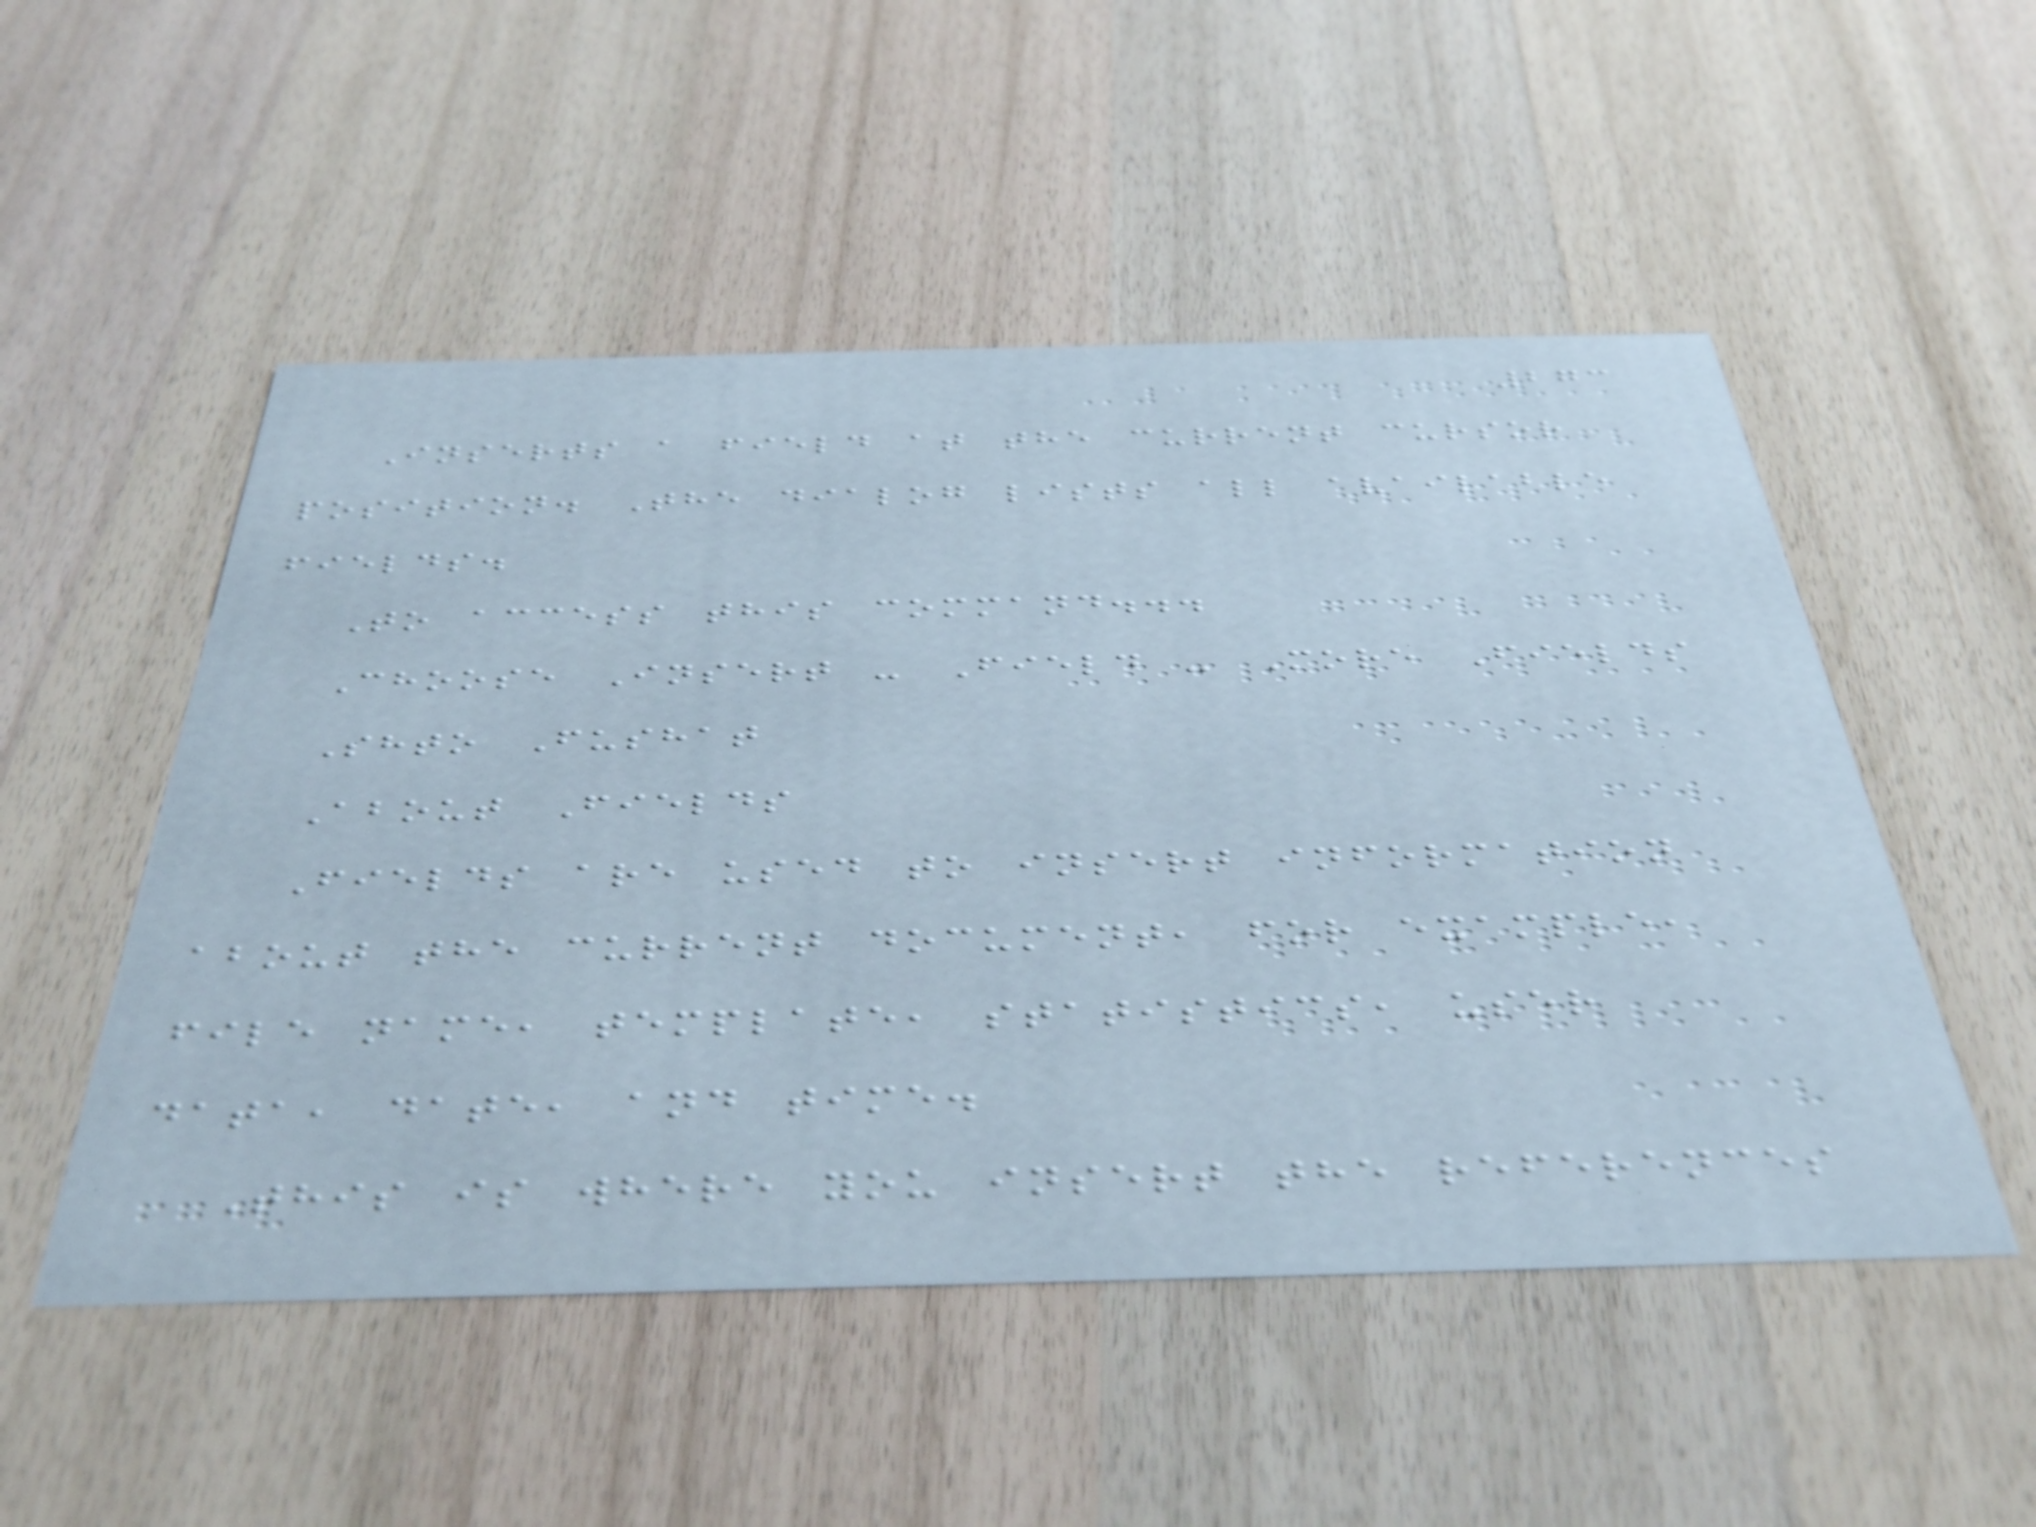273
Inserts a field at the current cursor
position. The dialog lists all available
fields.
To access this command...
Choose Insert - Field - More Fields
Shto Fushat
About Fields
Fields are used to insert information
about the current document, for example,
file name, template, statistics, user
data, date, and time.
This is where you insert the references
